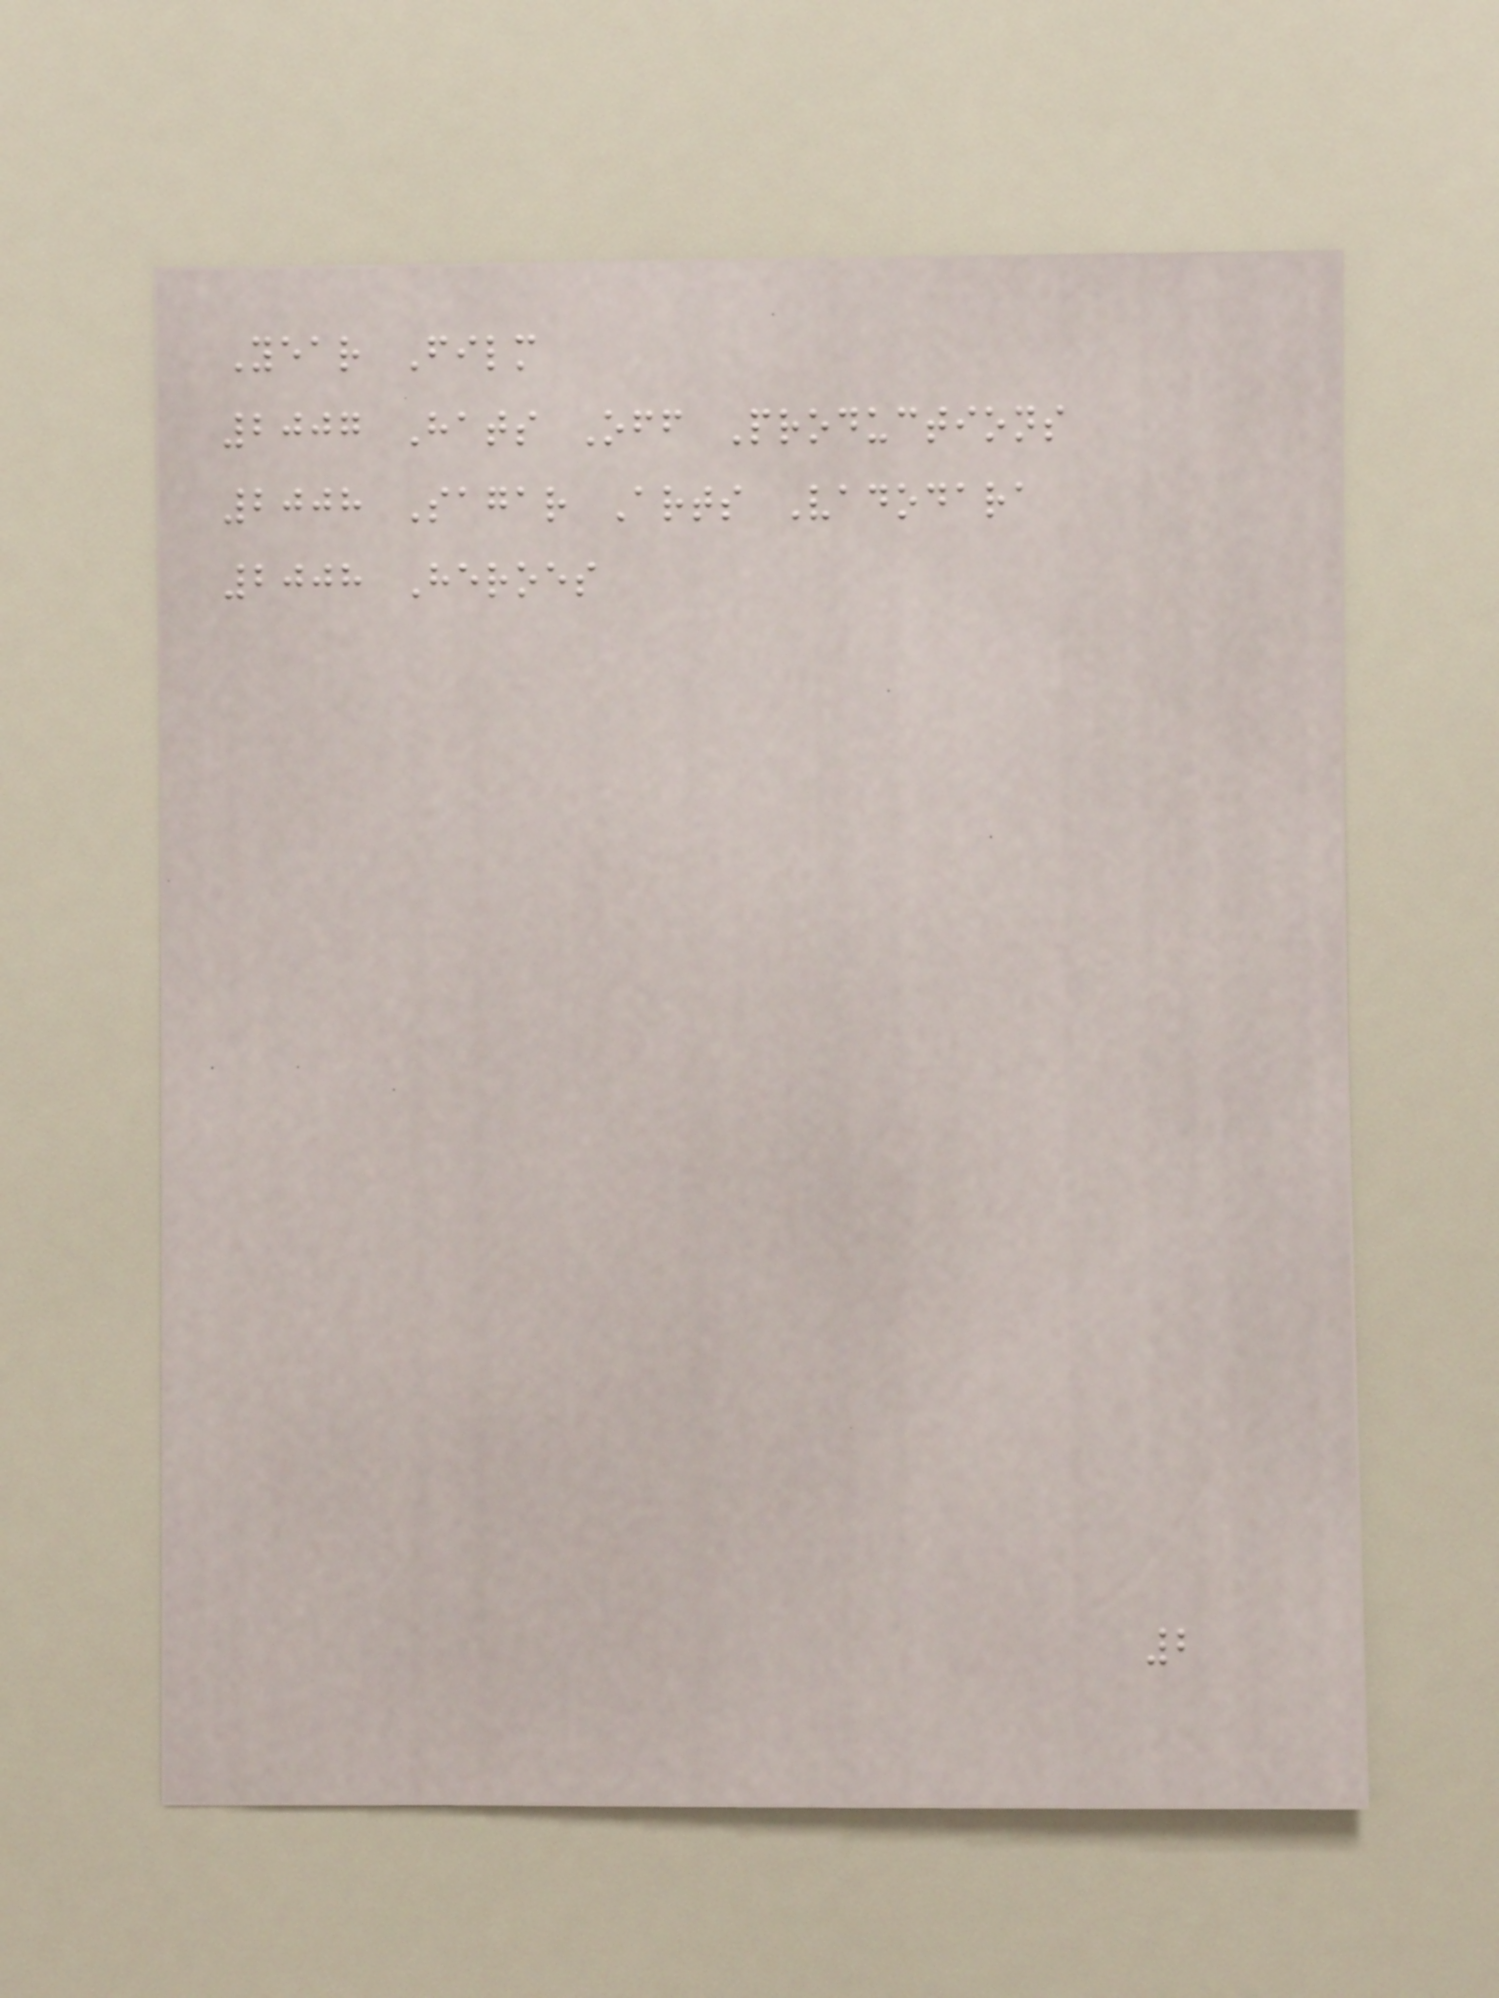Year Film
2007 Hats Off Productions
2008 Sagar Arts Vadodara
2008 Heroes
2
